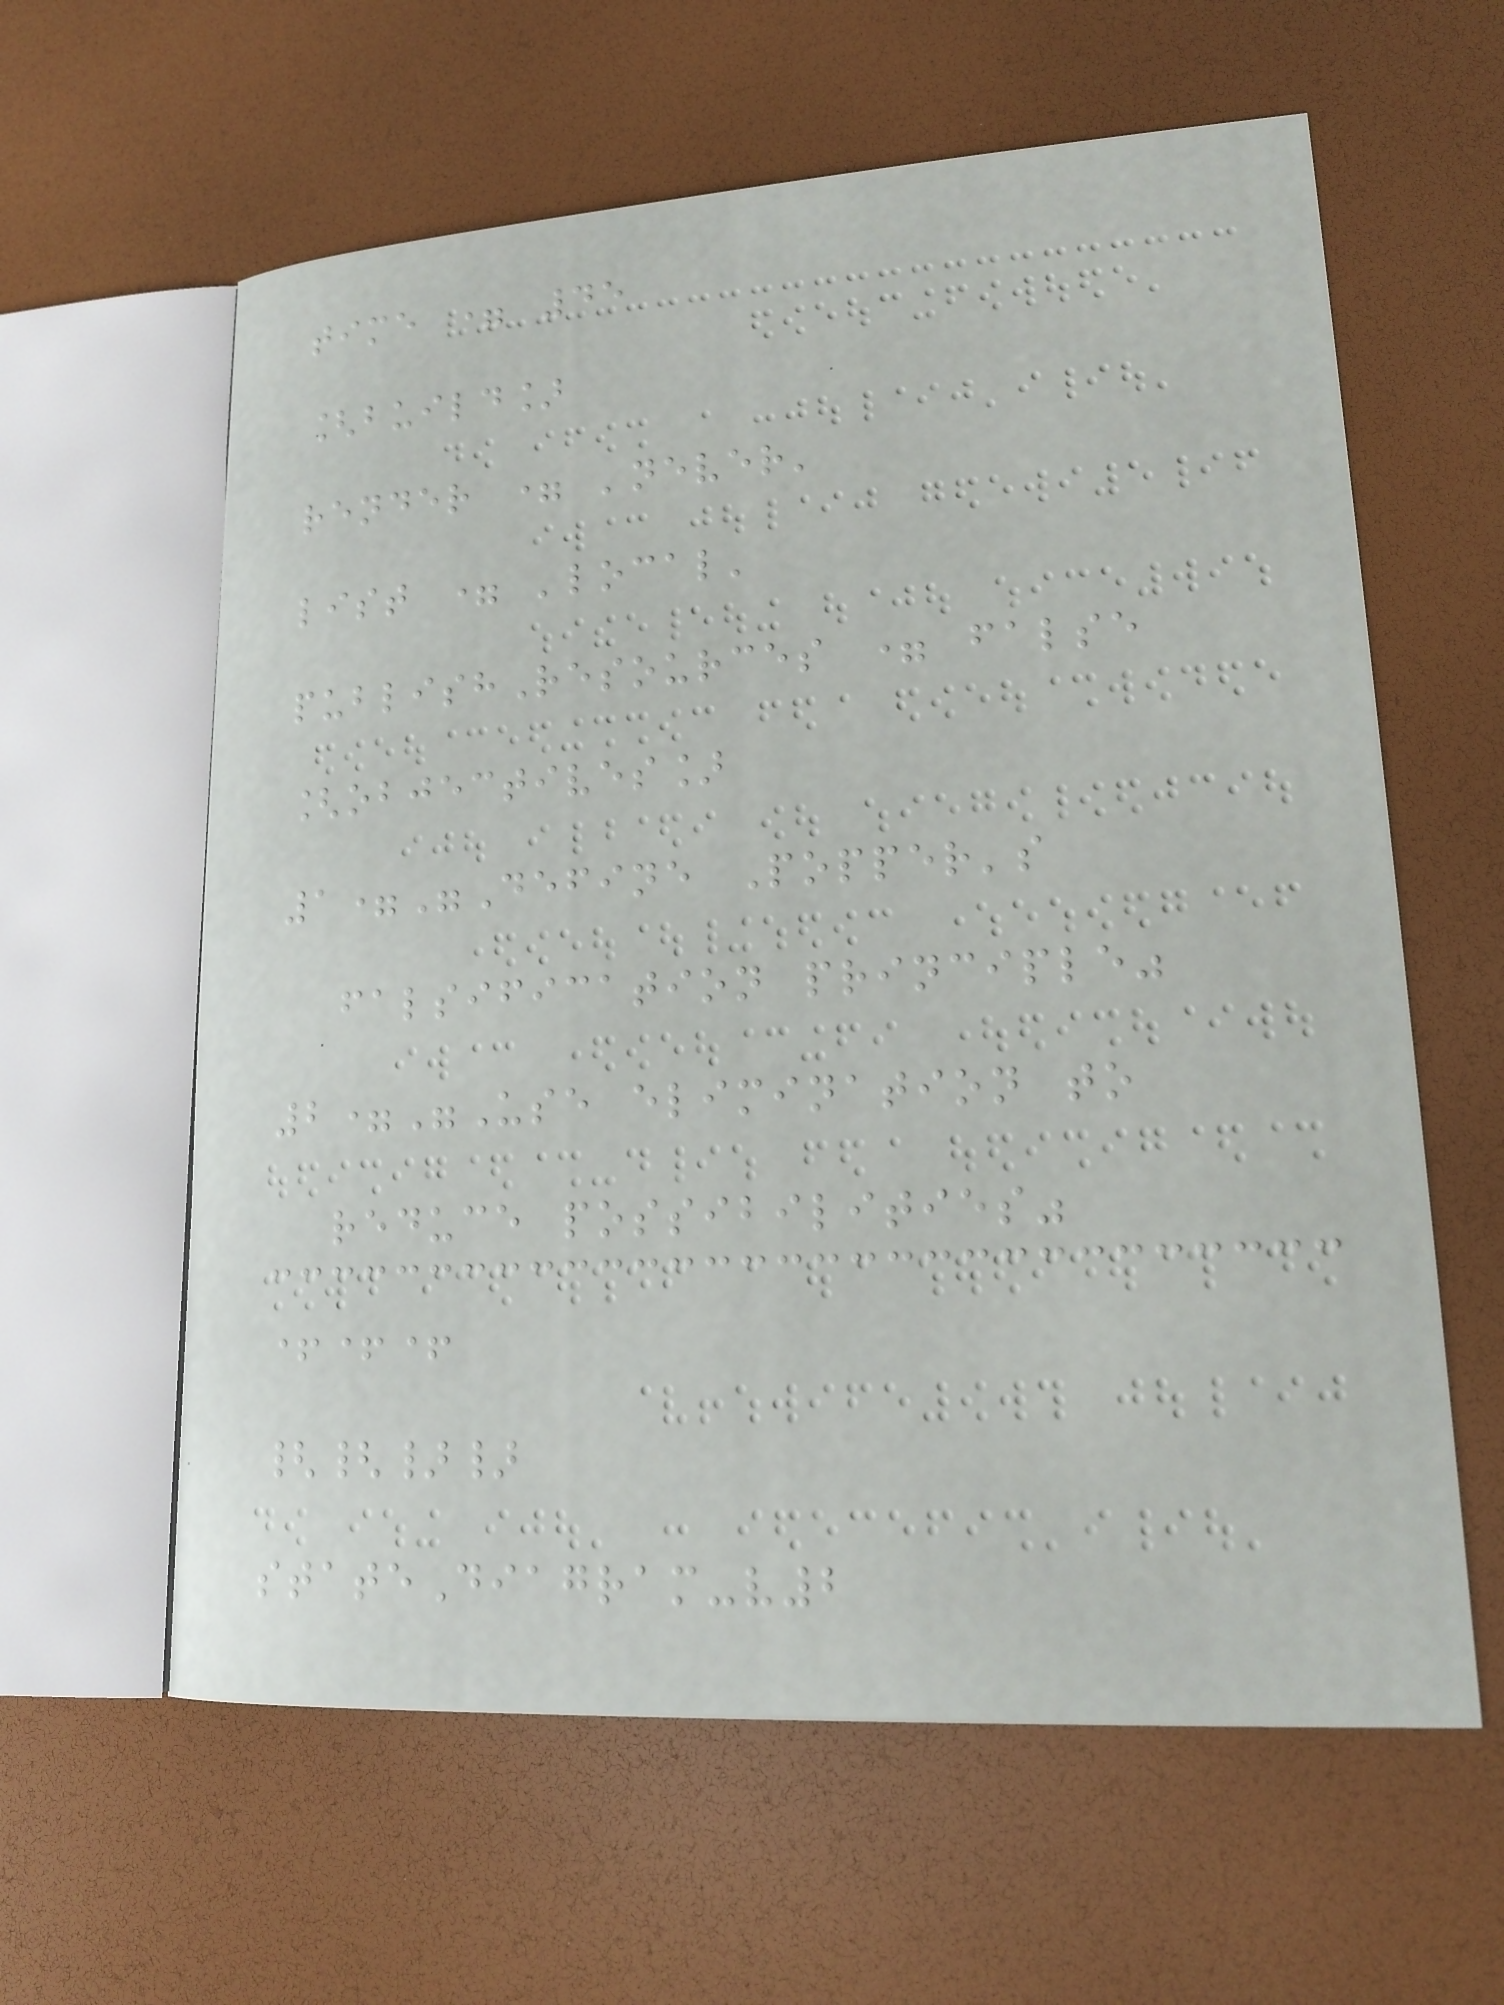time = 45
[build]
render = 'never'
list = 'local'
publishResources = false
[objectives]
1="Define Popper's
falsification principle"
2="Use elimination to
reduce possibilities"
+++
{{}}
stateDiagram-v2
